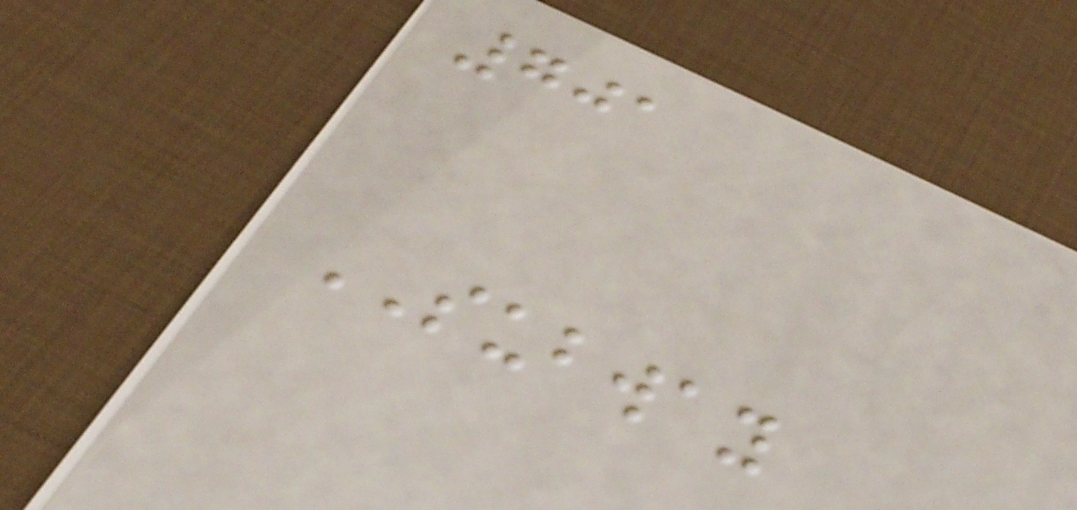701
SUBWAY
